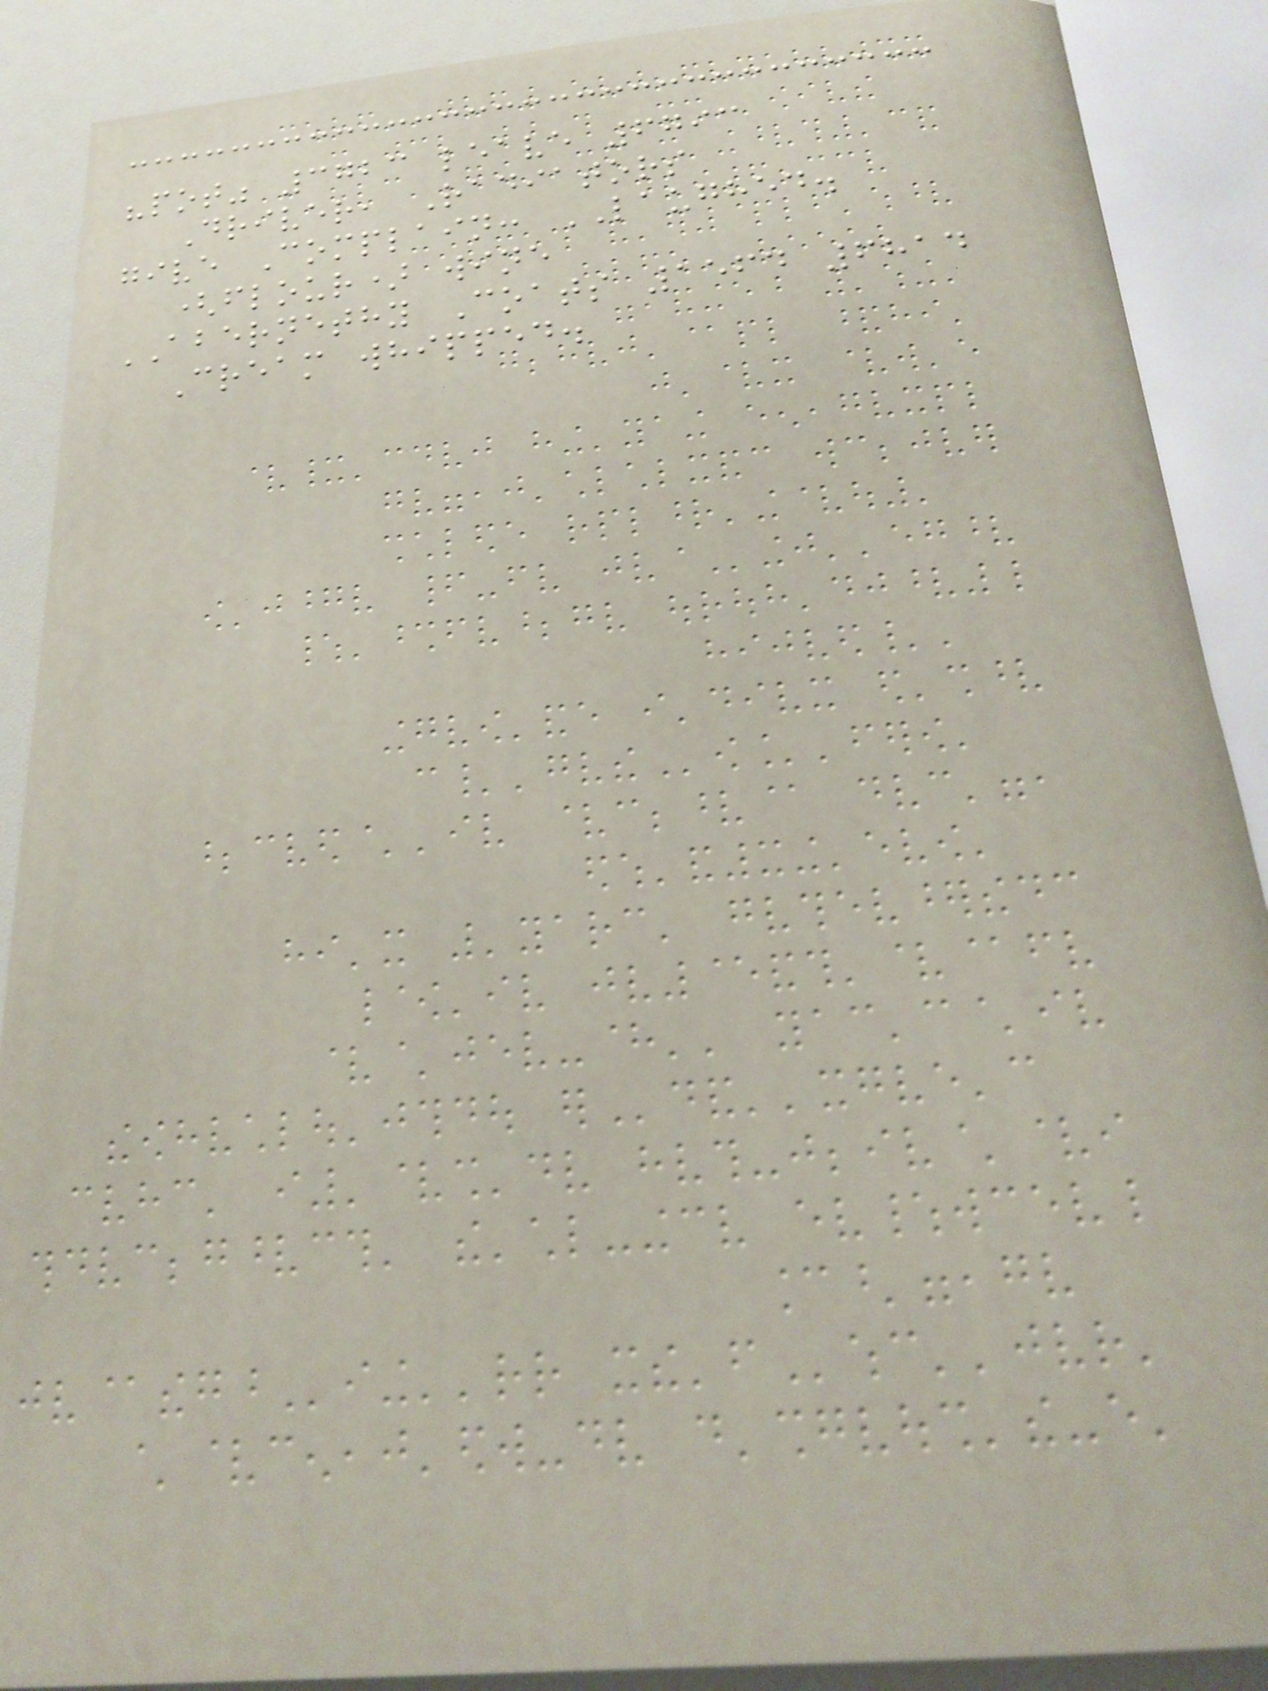"pot" 3723 leave 6793
Driver, Radiators
give Complain: LAUGHED.
(flour) wine
ABERNETHY Coats 1564 6814
Cream whipped.
